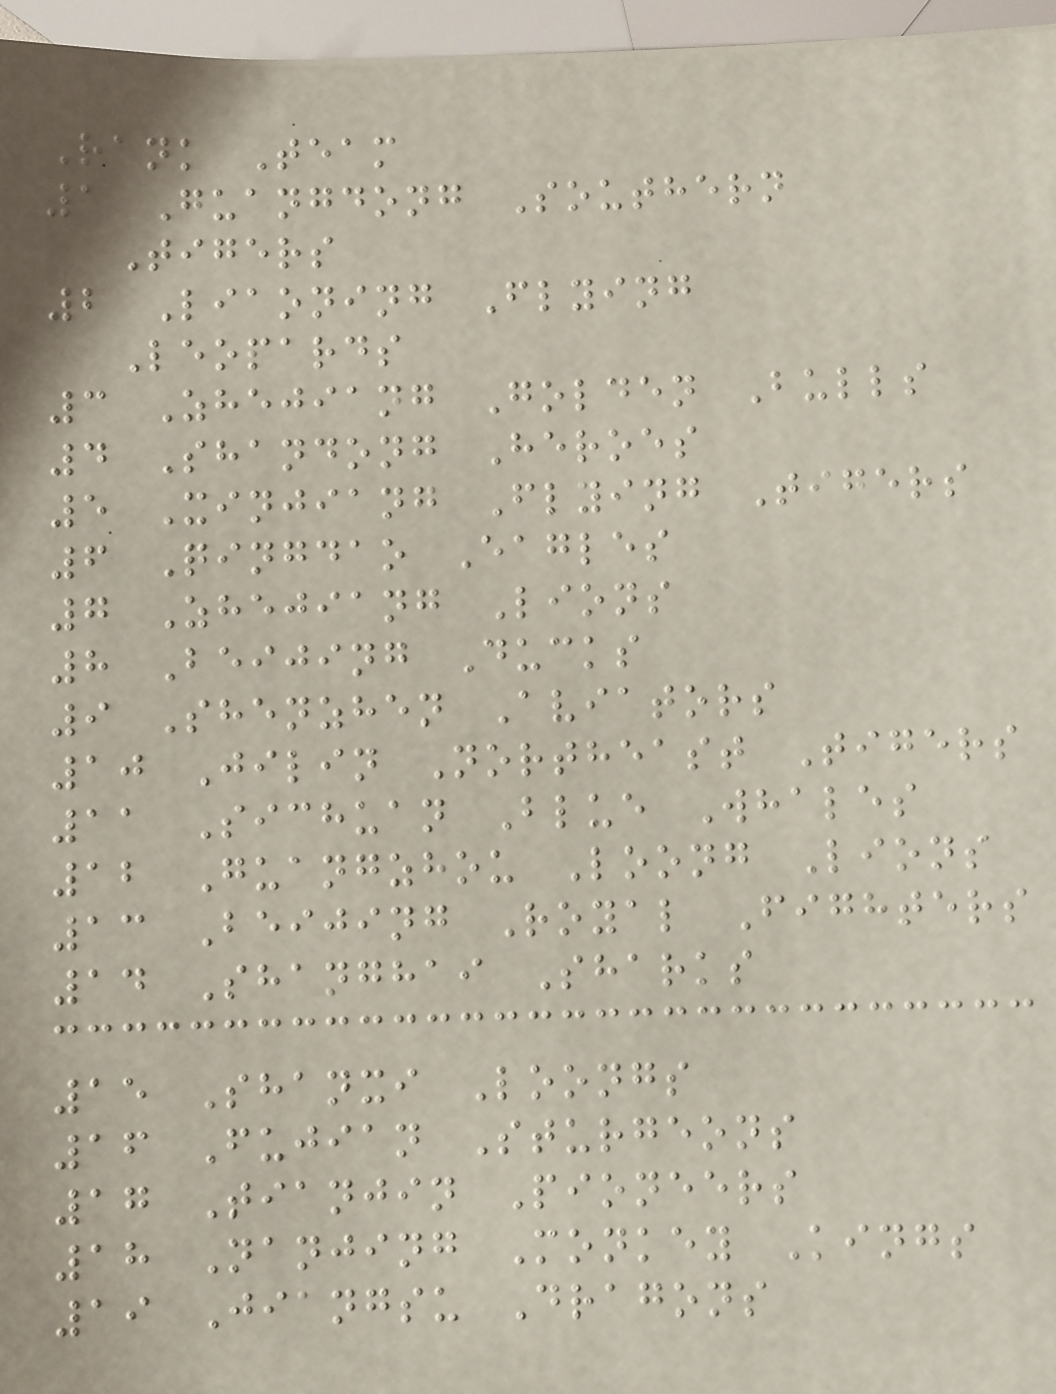Rank Team
1 Guangdong Southern
Tigers
2 Liaoning Flying
Leopards
3 Zhejiang Golden Bulls
4 Shandong Heroes
5 Xinjiang Flying Tigers
6 Qingdao Eagles
7 Zhejiang Lions
8 Beijing Ducks
9 Shenzhen Aviators
10 Jilin Northeast Tigers
11 Sichuan Blue Whales
12 Guangzhou Loong Lions
13 Beijing Royal Fighters
14 Shanghai Sharks
15 Shanxi Loongs
16 Fujian Sturgeons
17 Tianjin Pioneers
18 Nanjing Monkey Kings
19 Jiangsu Dragons
